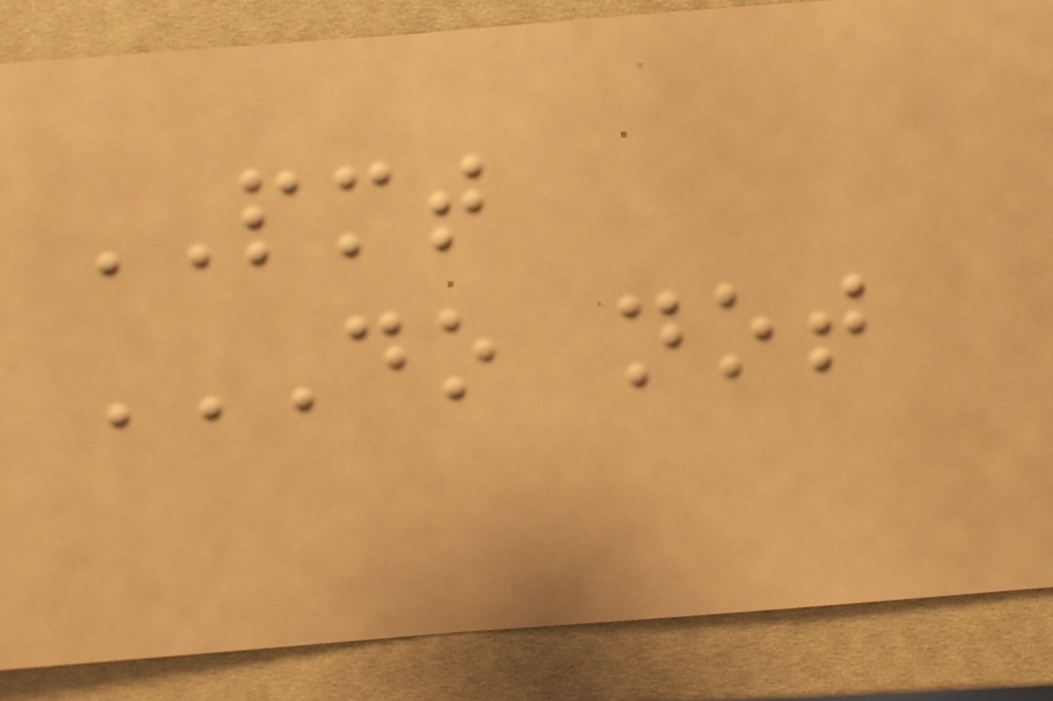PMT
DO NOT
